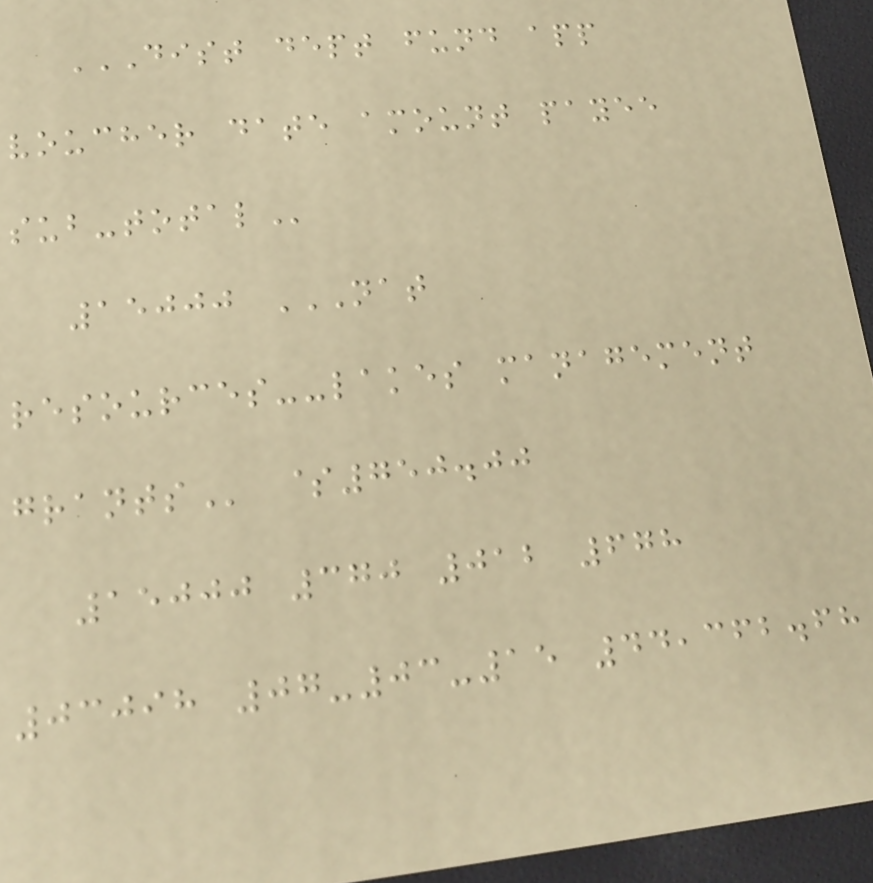DIST DEPT FUND APP
VOUCHER DATE AMOUNT PAYEE
SUB-TOTAL
15000 NAT
RESOURCES--LAKES MANAGEMENT
GRANTS $750.00
15000 370 012 678
03098 07-03-15 44,362.68
